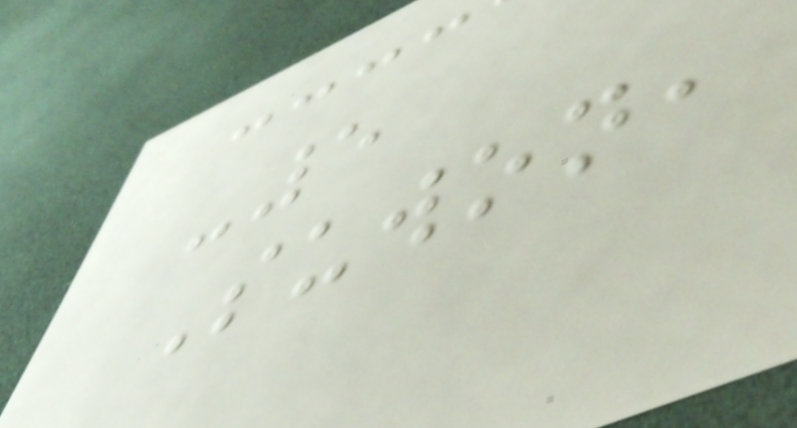-5
Suwon,
